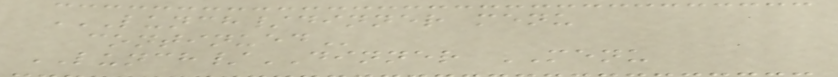LUNCH/DINNER MENU
CONTINUED
LUNCH/DINNER MENU
